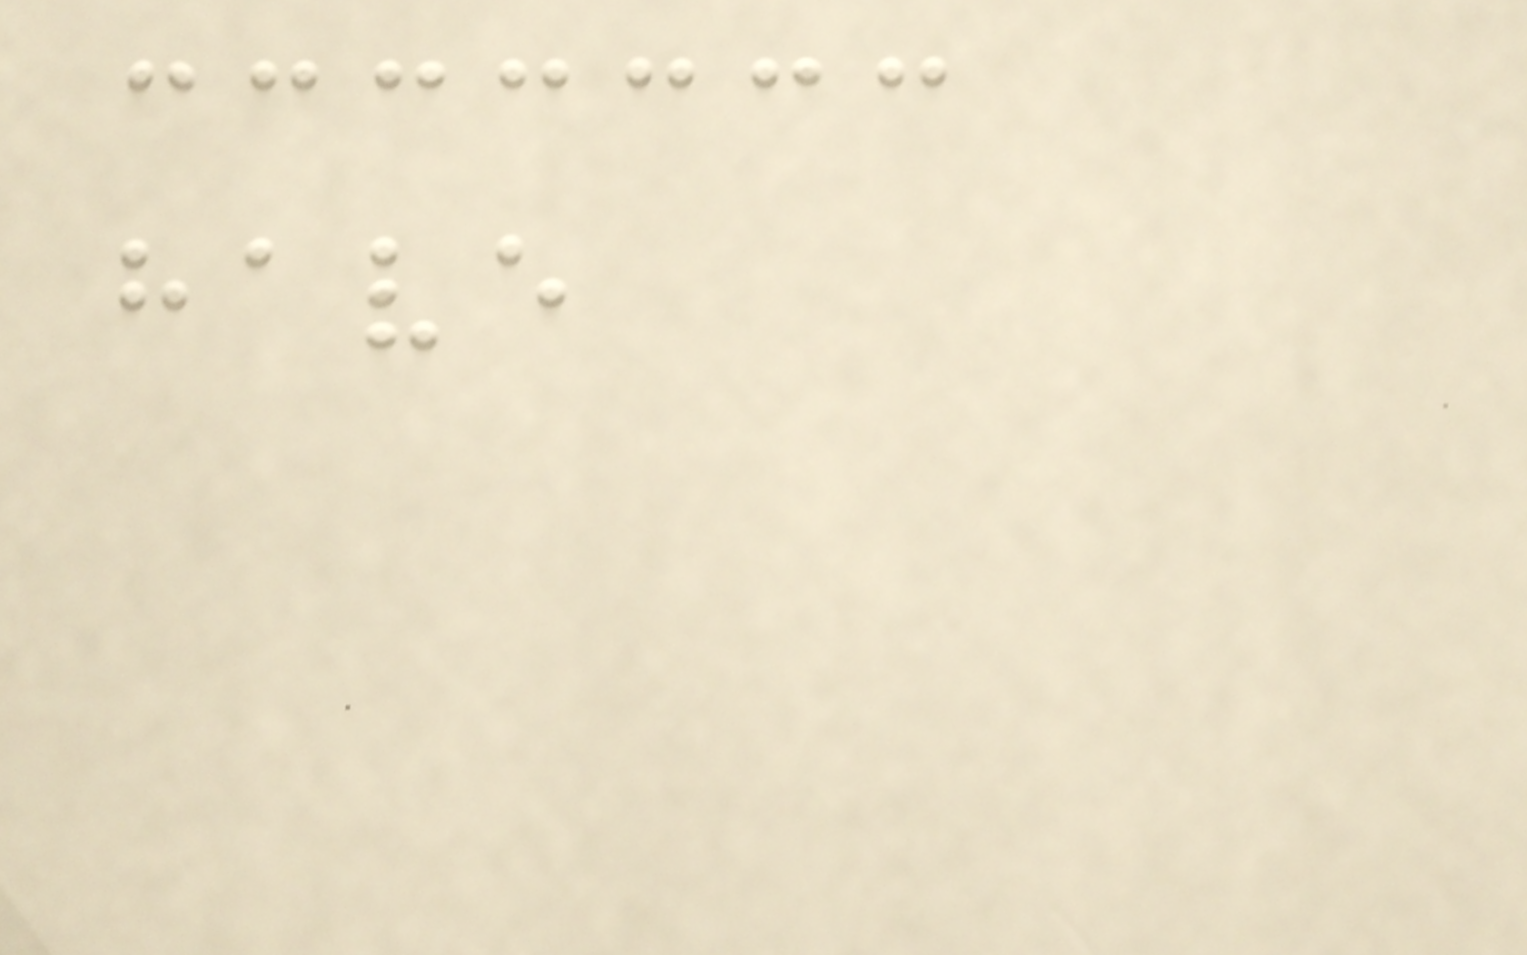have
